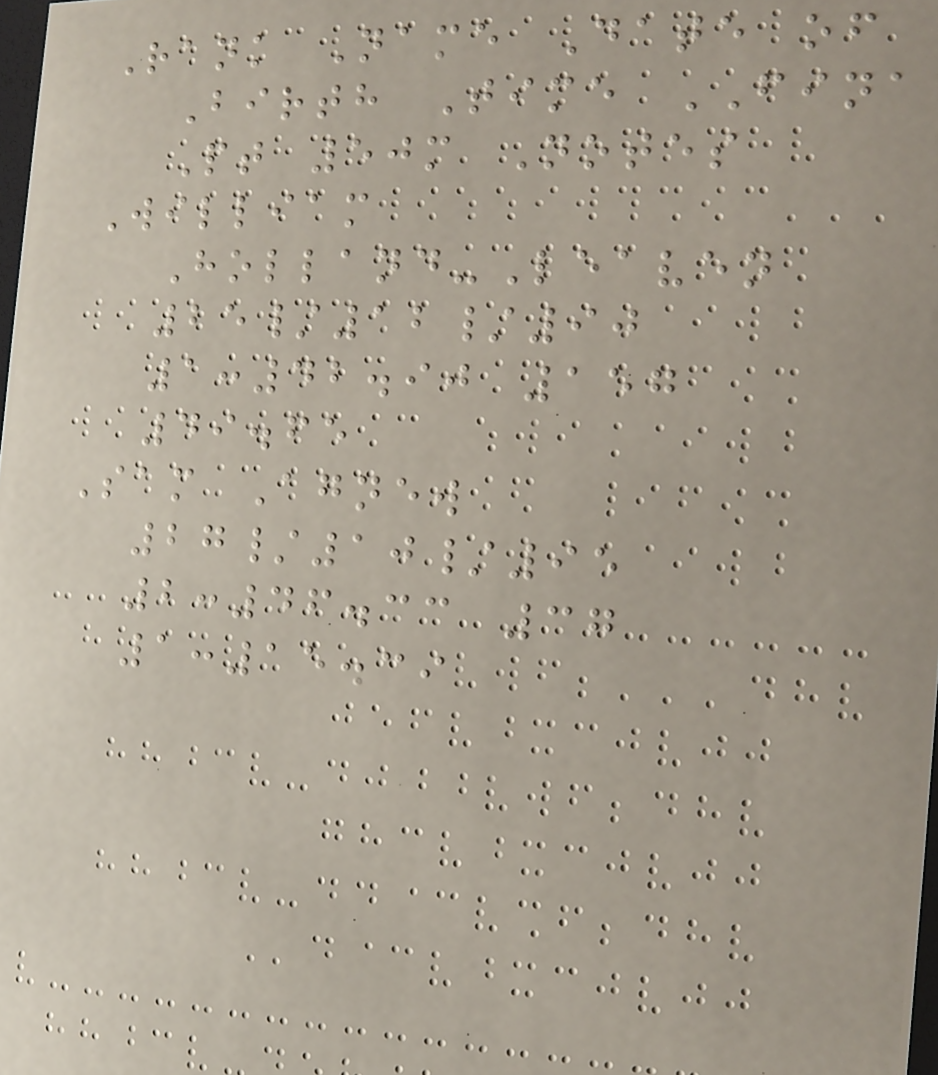Rank Name Date of
Birth Time FINA
Pt 50m Notes
William
Holland-Leaven
25/12/90
1:42.90 157
49.65
Sam Agnew
27/10/95
2:46.33 37
1:15.39
